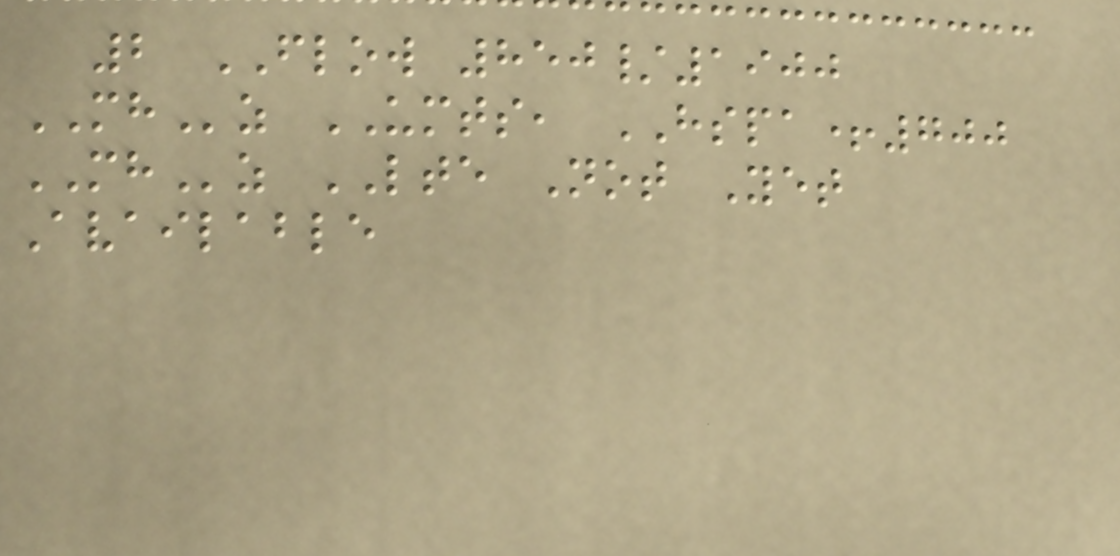2 FLOW 850/1900
MHz UMTS, HSPA+700
MHz LTE Not Yet
Available
